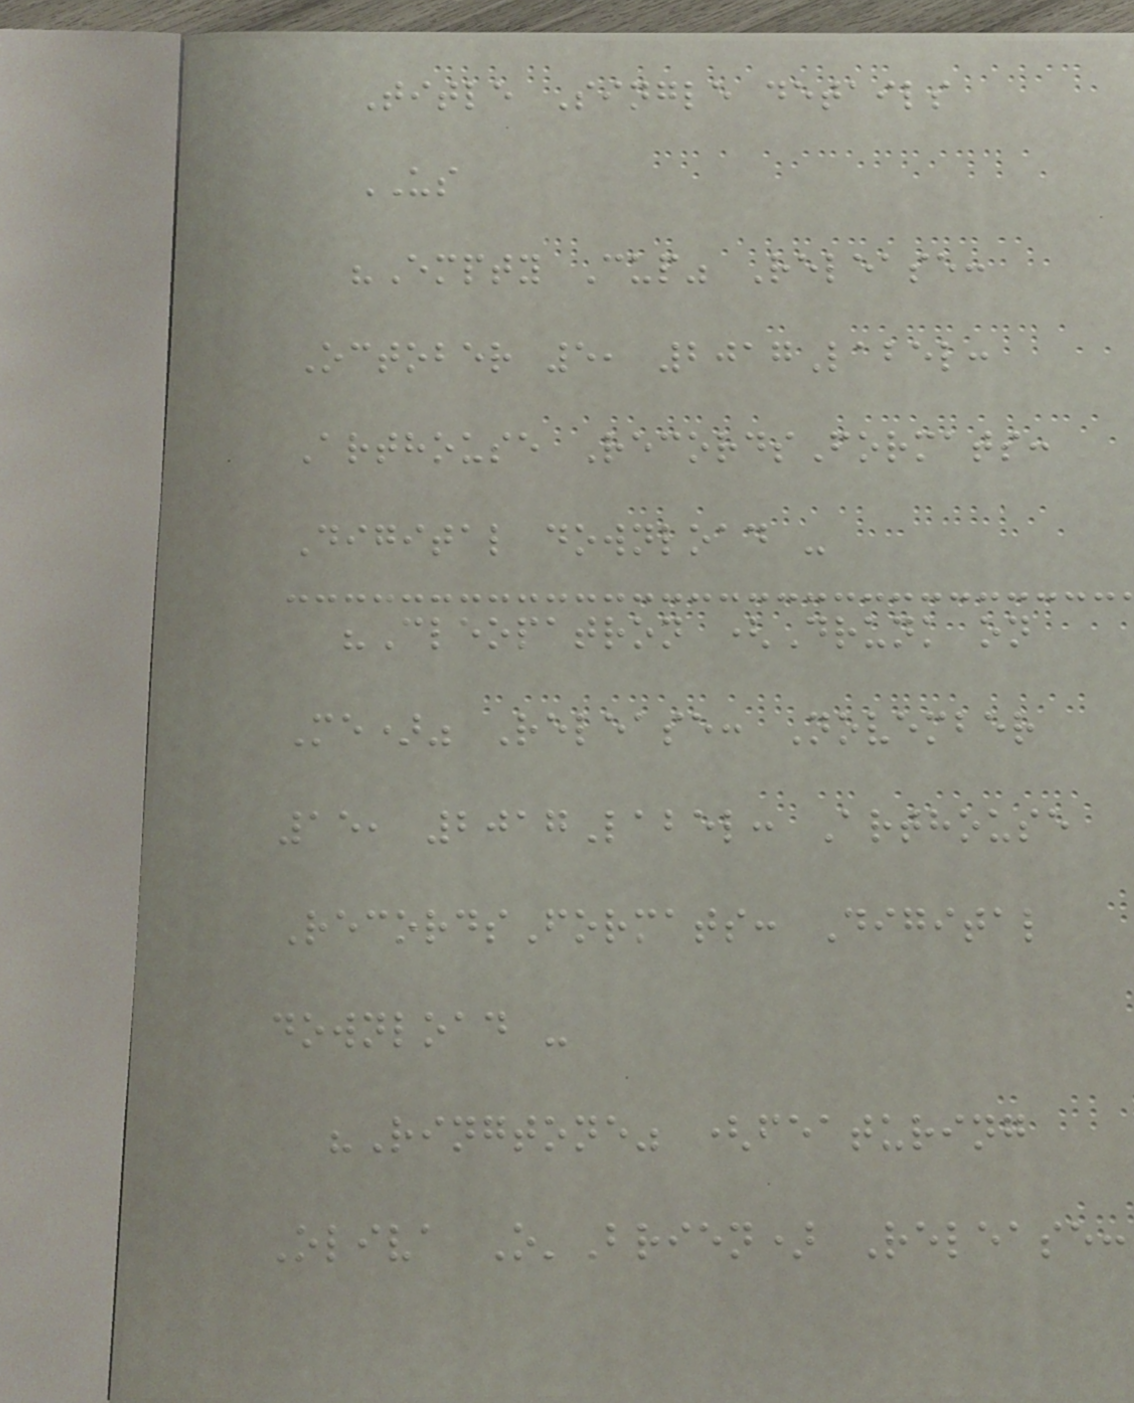Title Single details
US
"Empty Cup" Release:
October 5, 2017Label:
Arthouse RecordsFormats:
Digital download -
"Cleopatron (Drunk on
Me)" Release: November
15, 2017Label: Arthouse
RecordsFormats: Digital
download -
"Ringtone" (featuring
Oliva O'Brien) Release:
